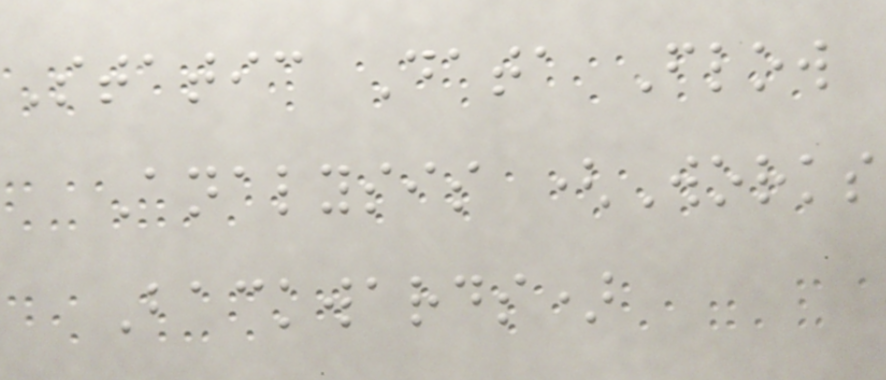Static Data Flow
Analysis (Works
Backwards)
